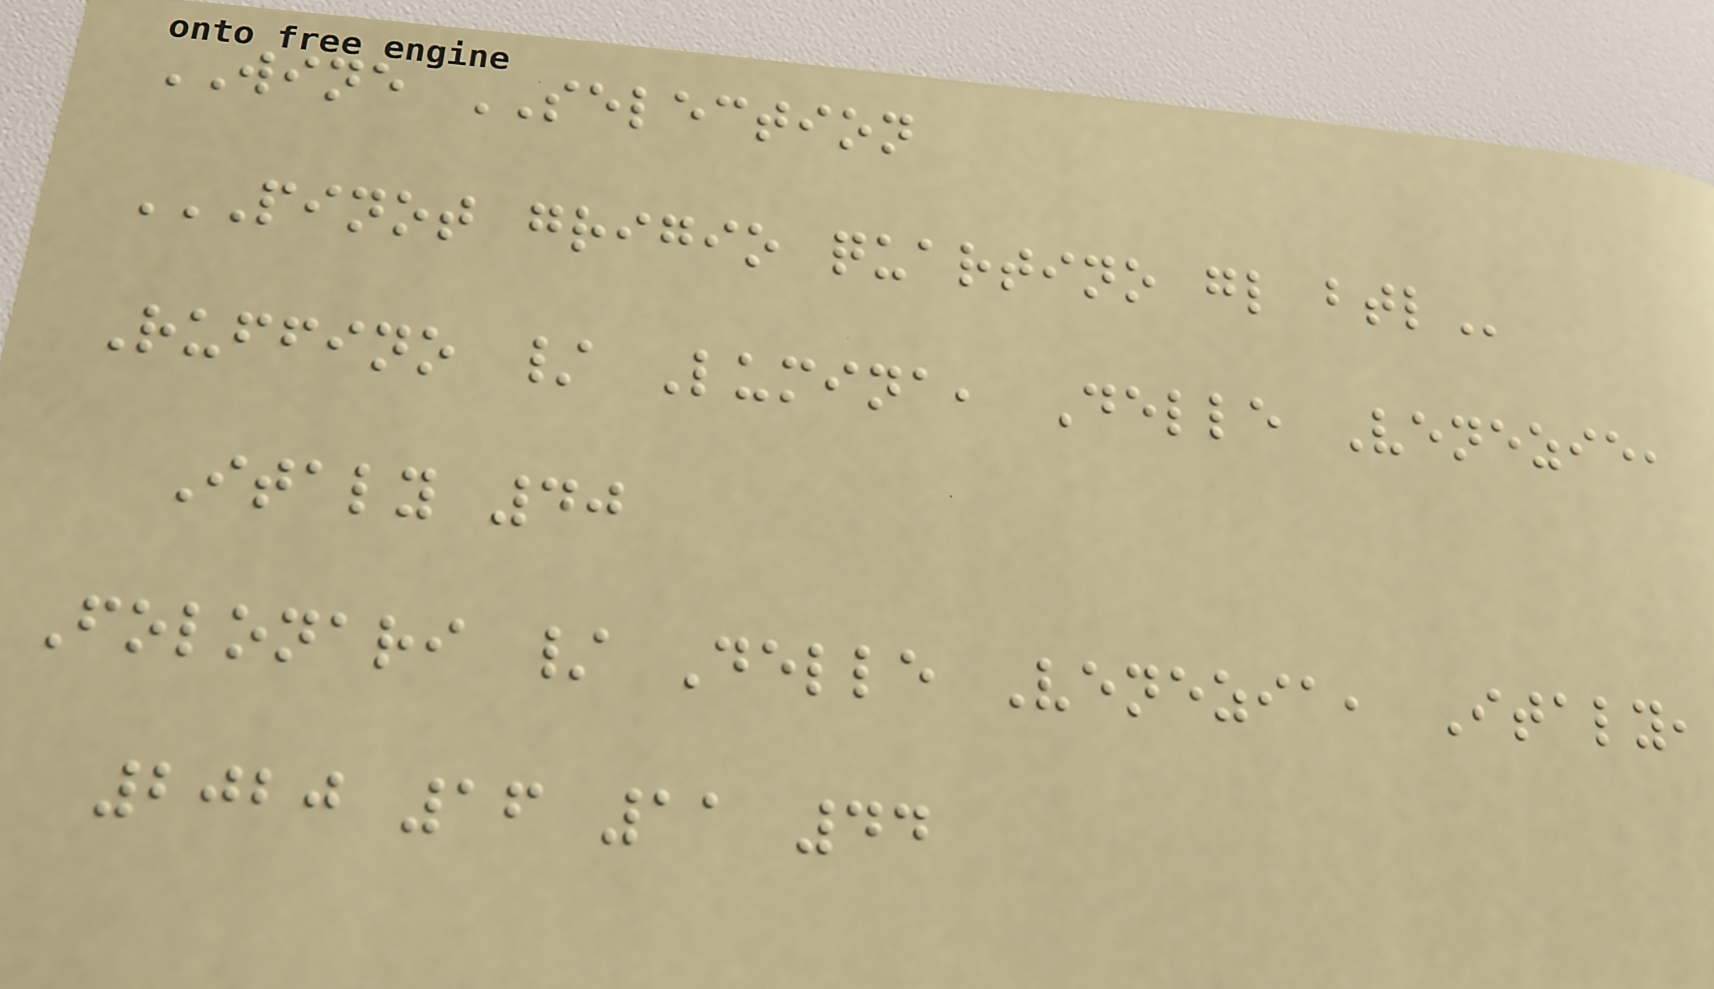WINE SELECTION
PINOT GRIGIO QUARTINO GL BTL
Ruffino / Lumina, Delle Venezie,
Italy 40
Folonari / Delle Venezia, Italy,
2020 16 11 44
